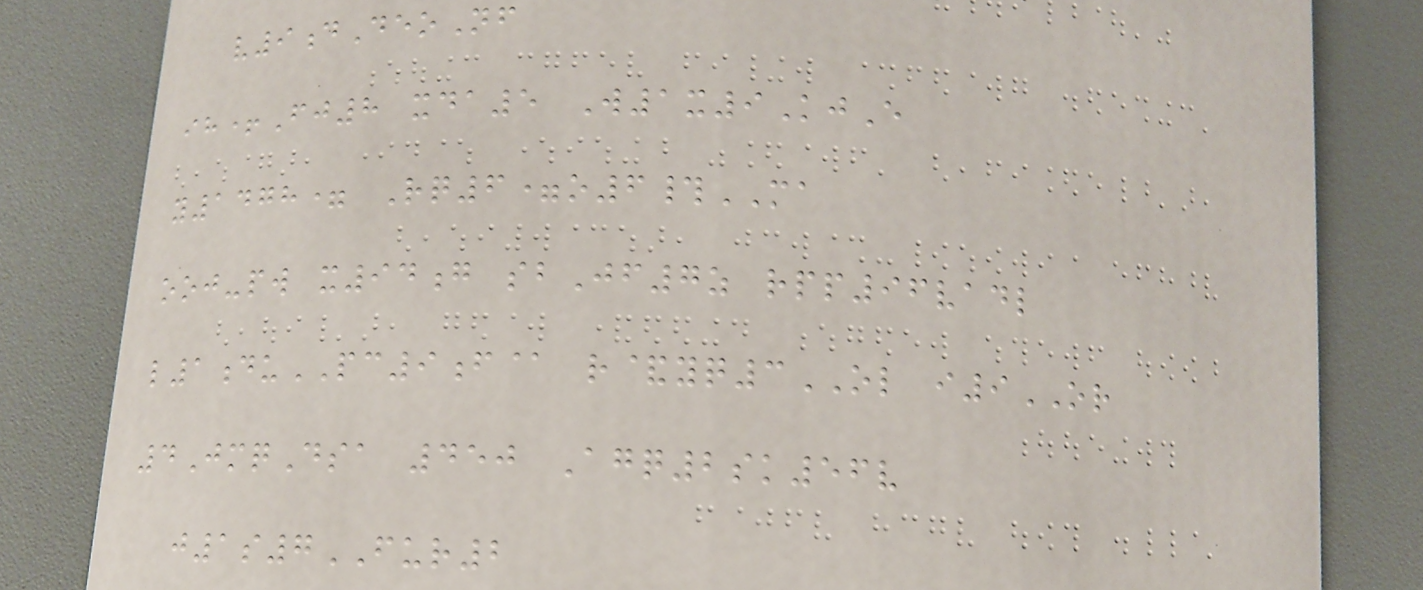v9dDeoNf
ih+Fj8 xda5 W1x9KjE
y1478= Rq6=o6#MA
ooj-pw x94g sbJf7z rpp96vadl
l1duPC9f@ r&yq3OL i9OR
4JmqDsa 450 Agq2sk56v
j1s7FUR2
